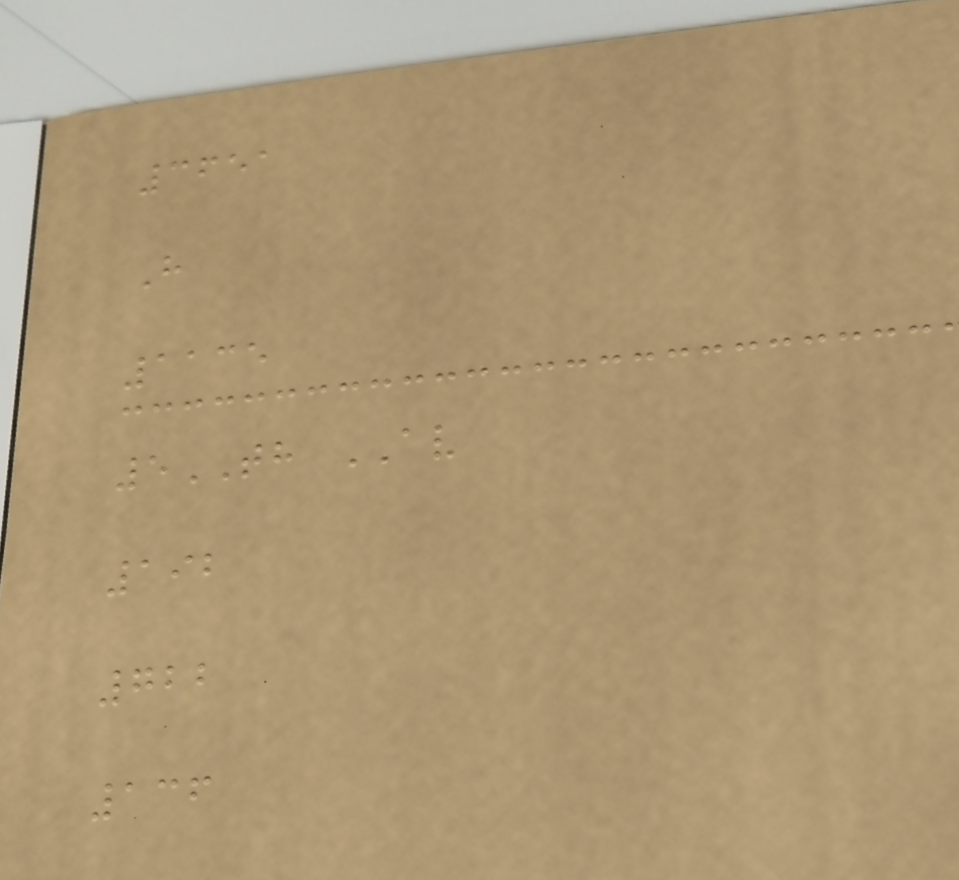3651
H
1135
5TH AV
192
722
136
